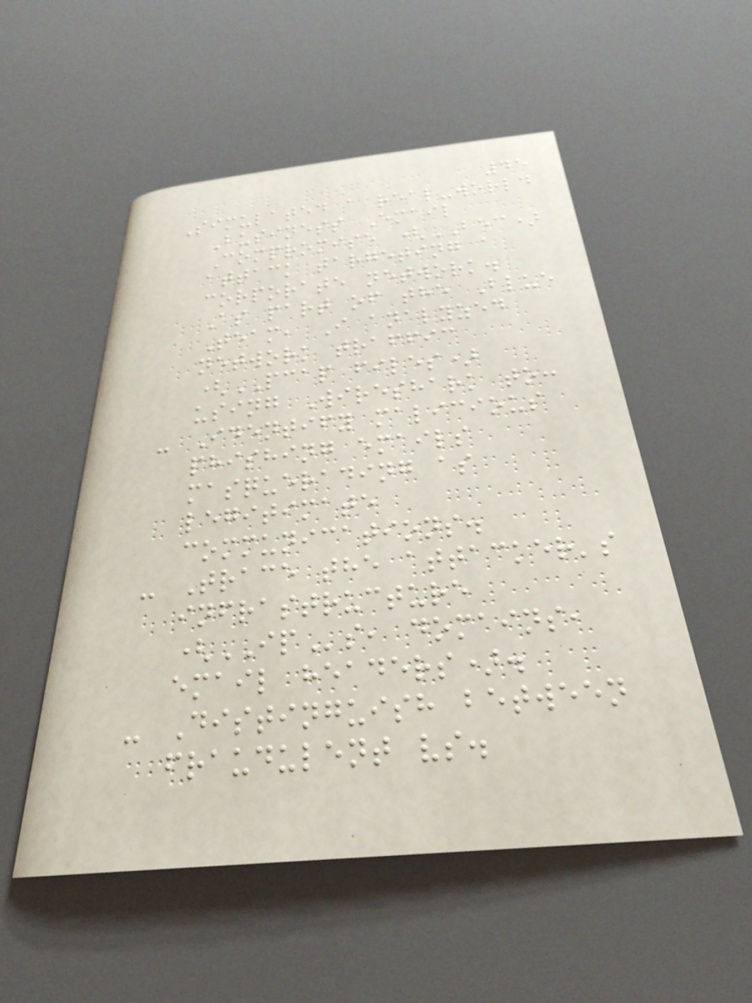45
Simulated a real-world
Business Email
Compromise (BEC)
attack targeting a
corporate network.
As part of the Blue
Team, I analyzed
network traffic
(PCAP files)
using Wireshark to:
- Identify malicious
phishing emails
masquerading as
legitimate
communications.
- Trace the attacker's
infrastructure
(IPs, domains,
email headers).
- Distinguish between
fraudulent vs.
